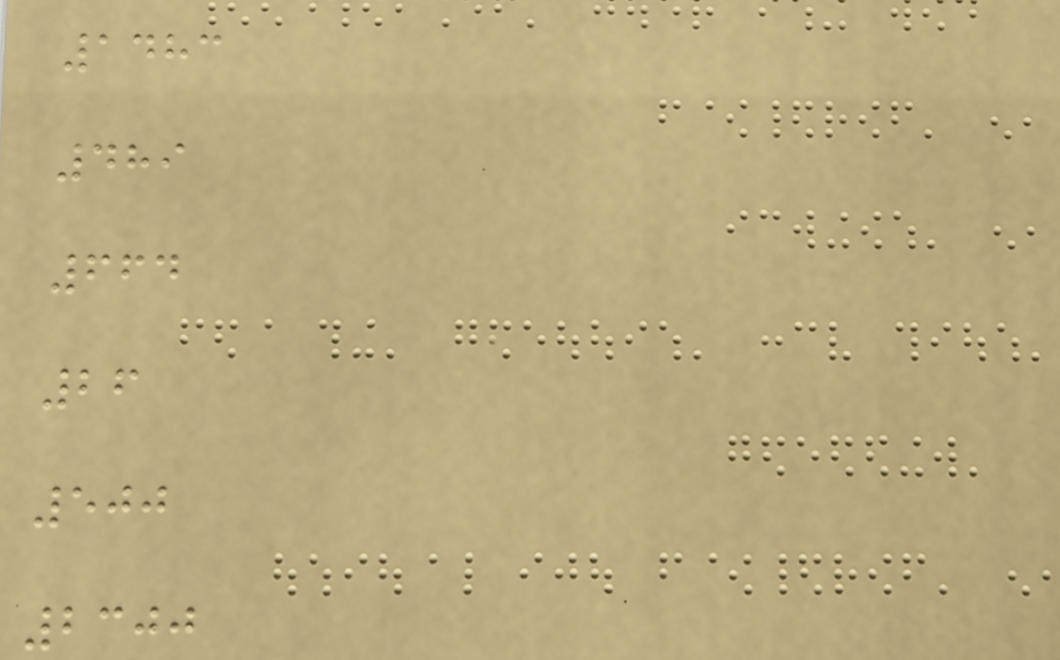1483
489
664
26
500
2300
